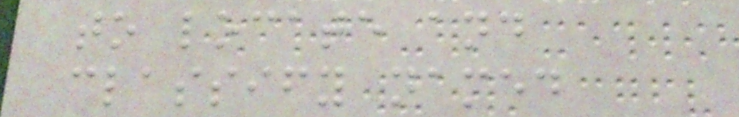to locate and
classify named
